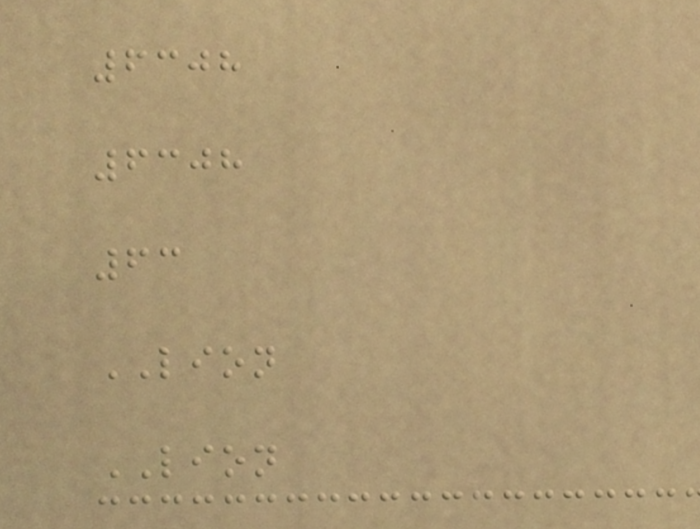6308
6308
63
LION
LION
